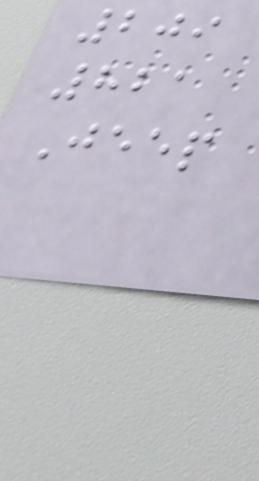209
821
Jeep
